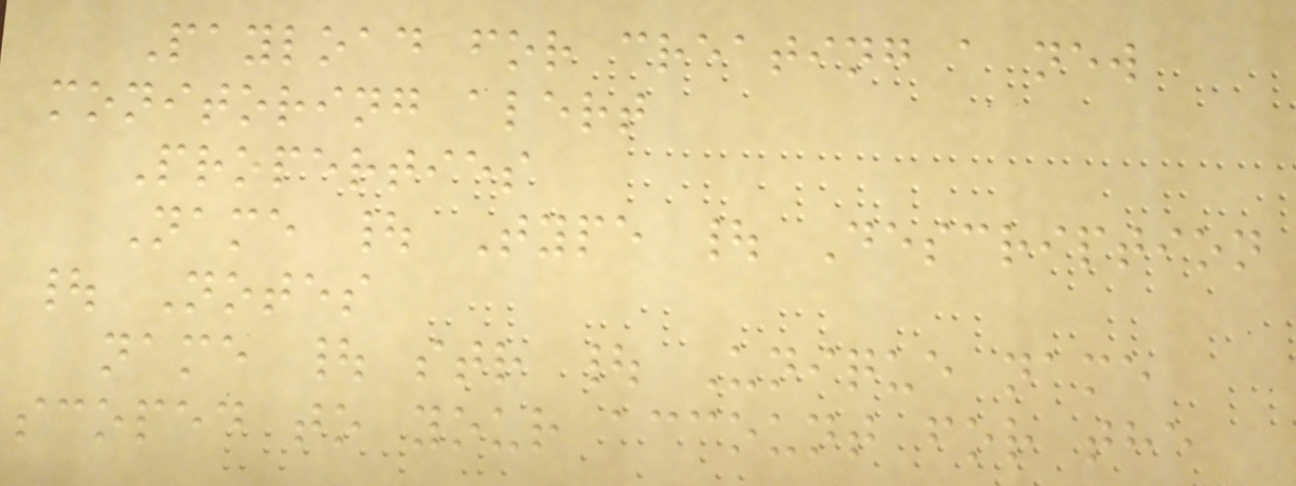Payload for creating a new
monitoring alert
Properties
Name | Type | Description
| Notes
name | str | Unique name
scoped to your account for the
